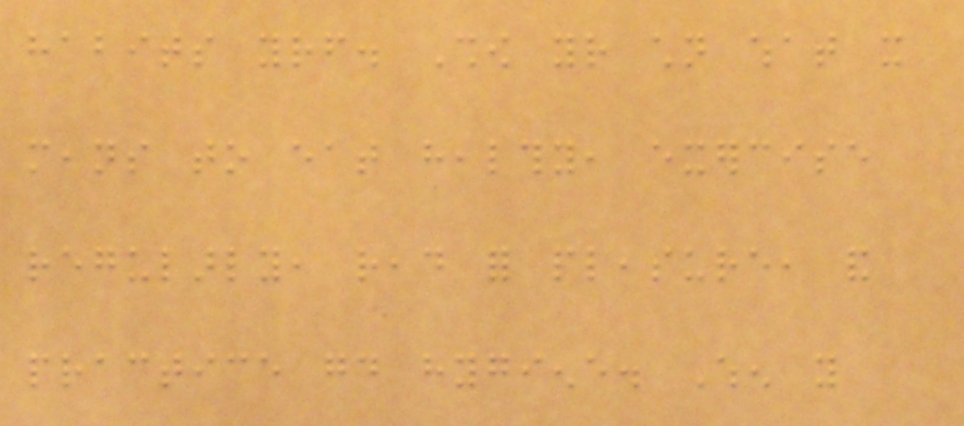habits yourself. Show your children what it
means to eat healthy, exercise
regularly, read for pleasure, and
practice good hygiene. When you
